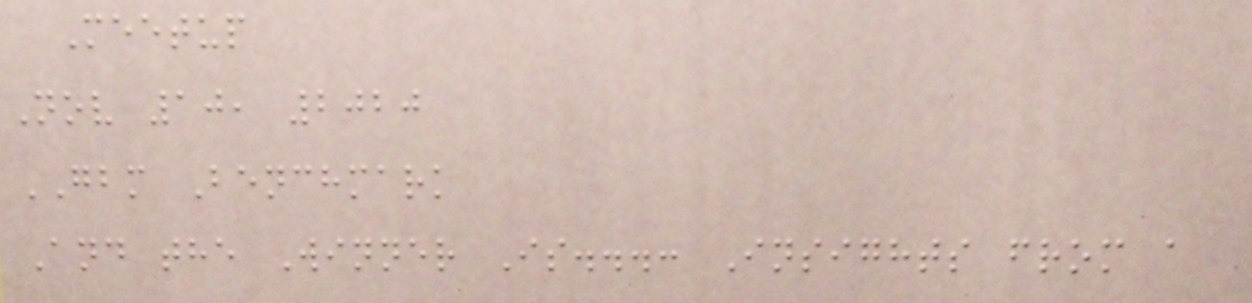Meetup
Nov 10, 2020
GBM Benchmark
And the Winner Is...: Insights from a
